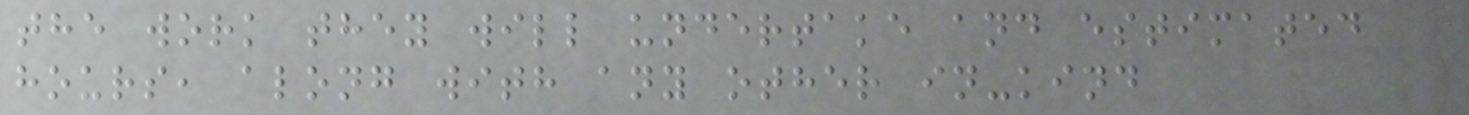the work they will undertake and estimated
hours, along with any other in-kind
